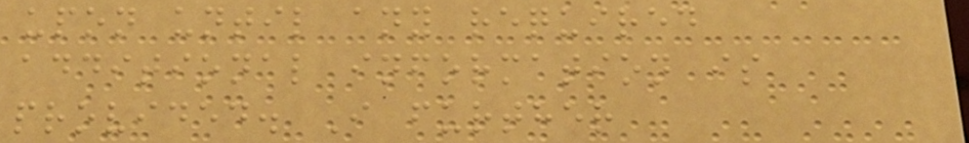upon until any required
additional information is
provided. I further
